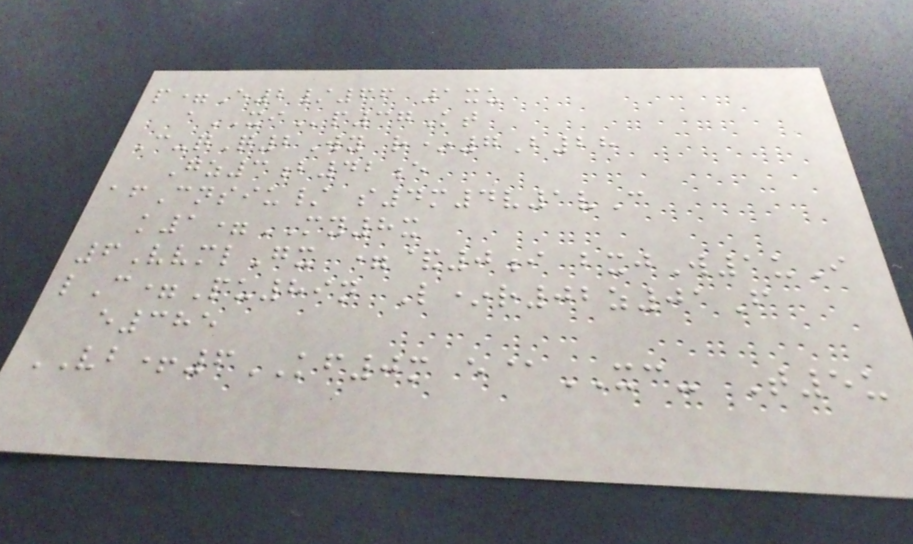p=E2/66 1xu
aXIp37Kt
C-qQ2Wy r*7B28
Gz3b42e
afCnsiu/ s4m4v1vC
k1=MY8x
6VvmlGx =&0i bxjW1uI
lC=Pu89n L*r02z01F
e385
VB+6KF0m e@XC- T5u
